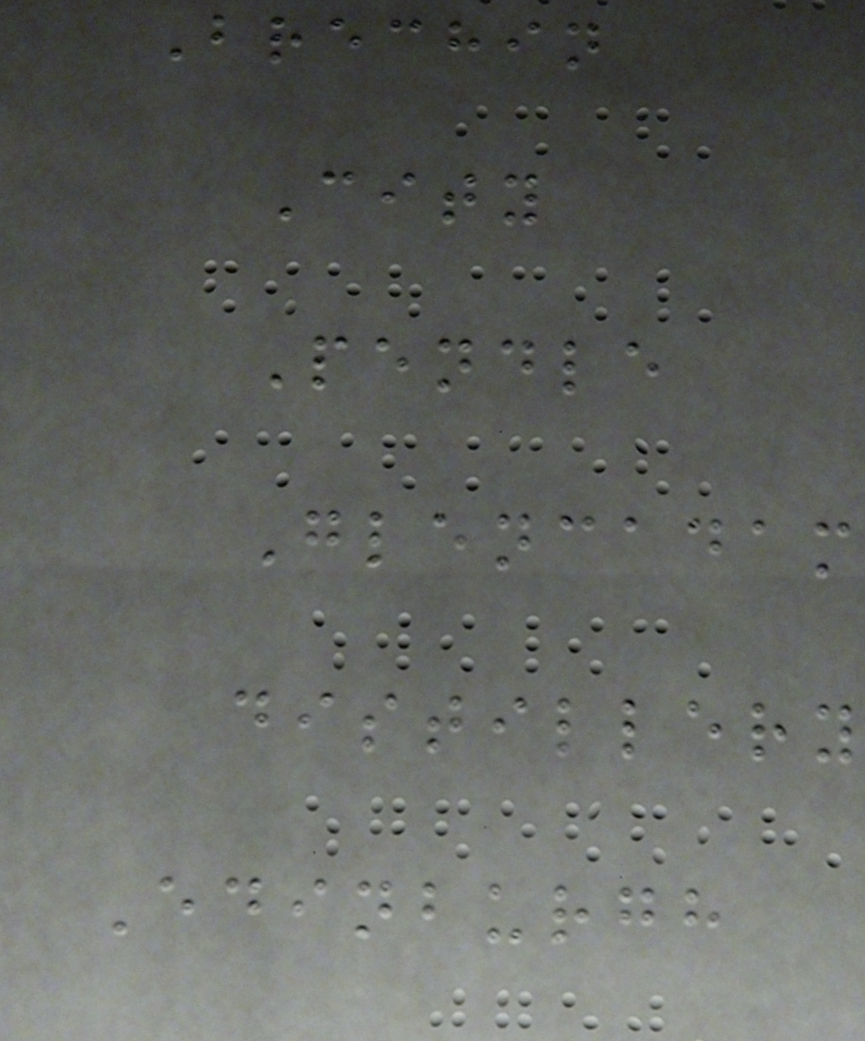Brechin
City
Pendle
Glencadam
distillery
Edinburgh
